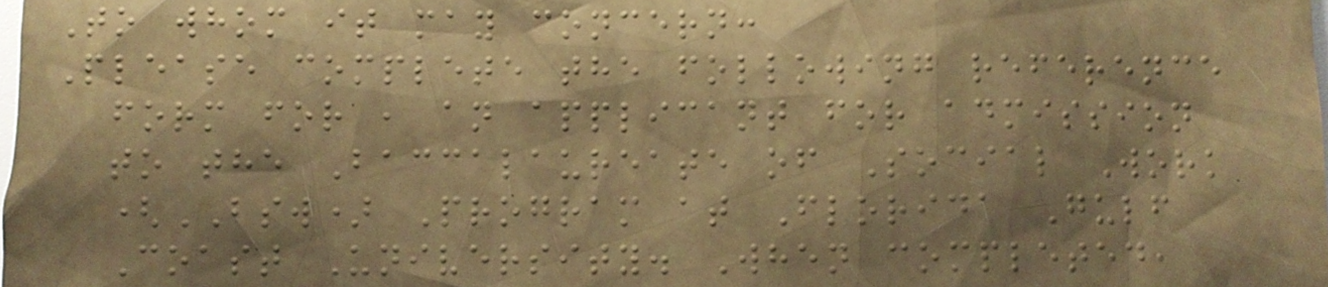To whom it may concern:
Please complete the following reference
form for , an applicant for admission
to the Baccalaureate of Social Work
(BSW) Program at Florida Gulf
Coast University. When completed,
